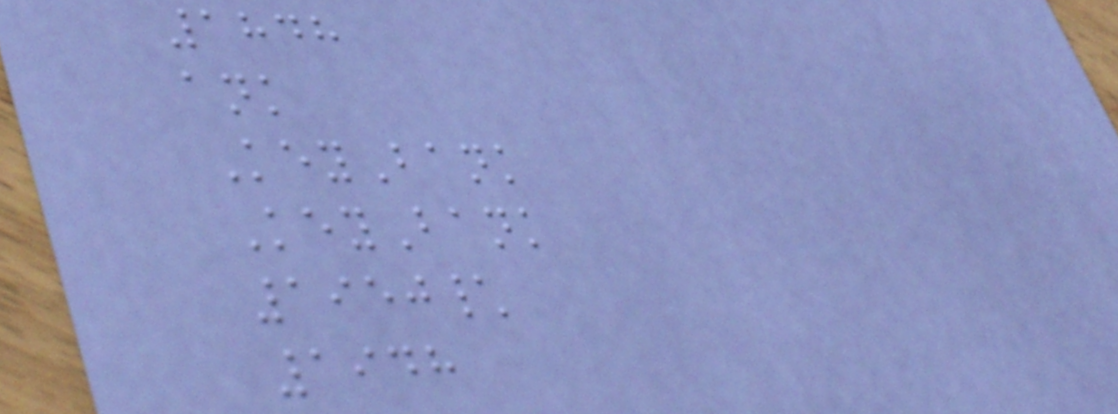1848
ank
KeyBank
KeyBank
1950\
1948
